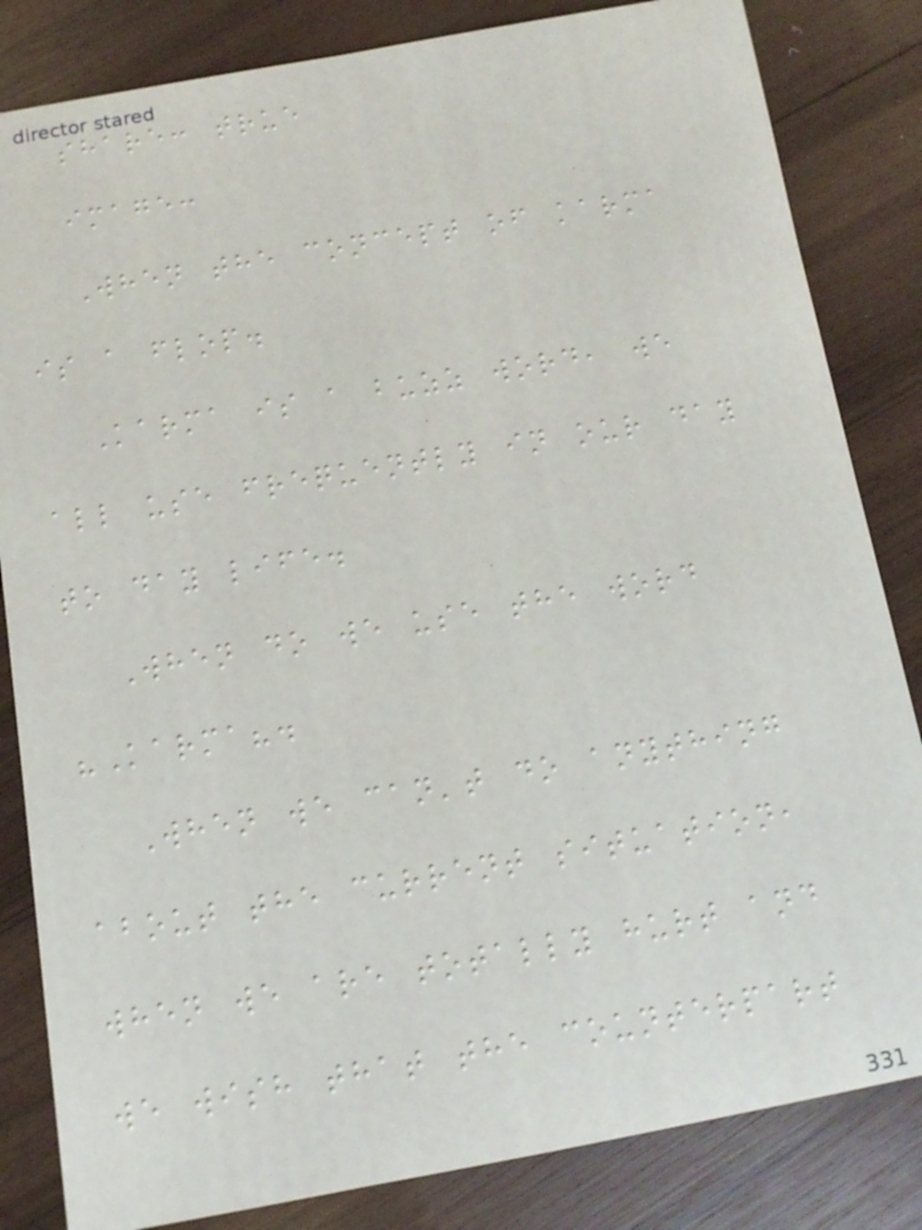share: true
image:
When the concept of karma
is a flop.
Karma is a buzz word, we
all use frequently in our day
to day life.
When do we use the word
"Karma?.
When we can't do anything
about the current situation,
when we are totally hurt and
we wish that the counterpart
